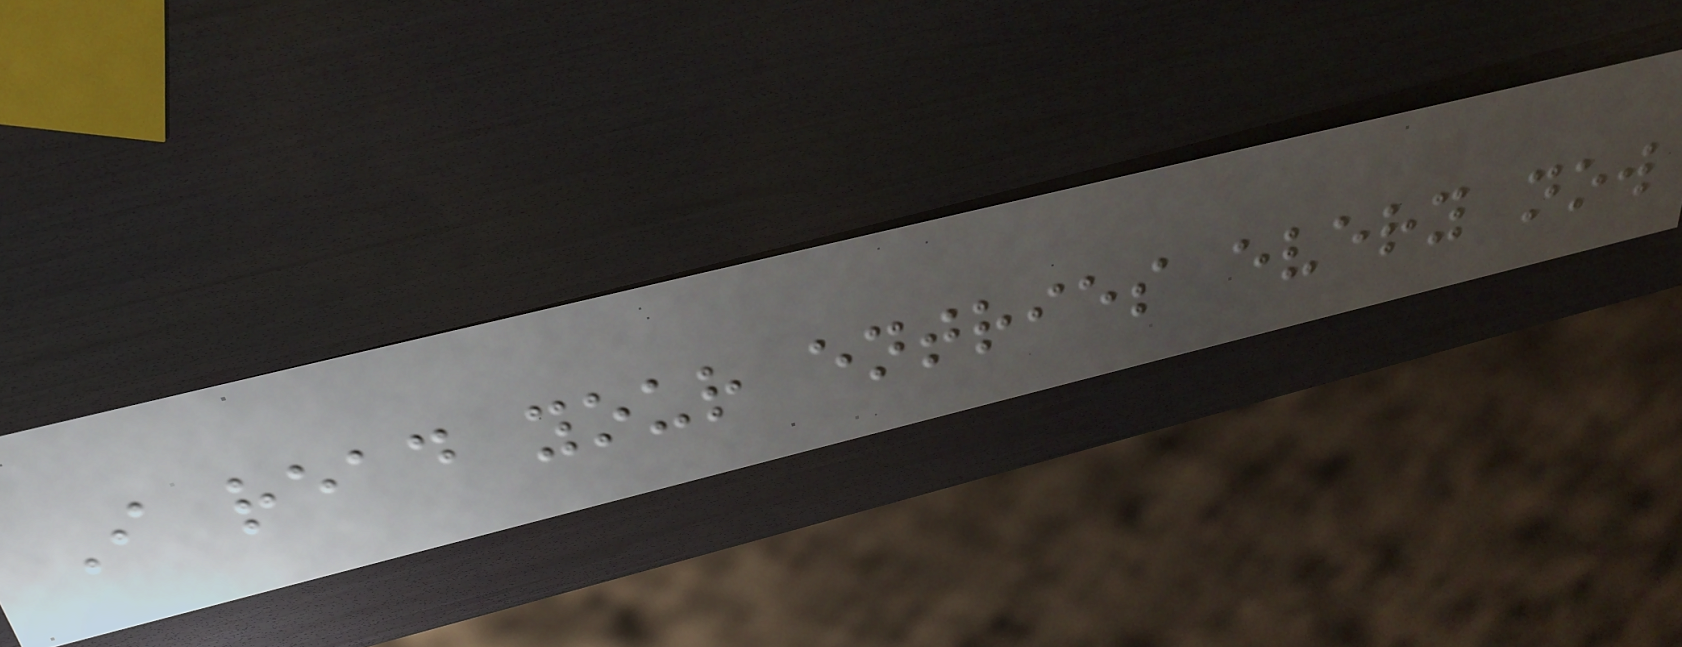I read your entries every now
